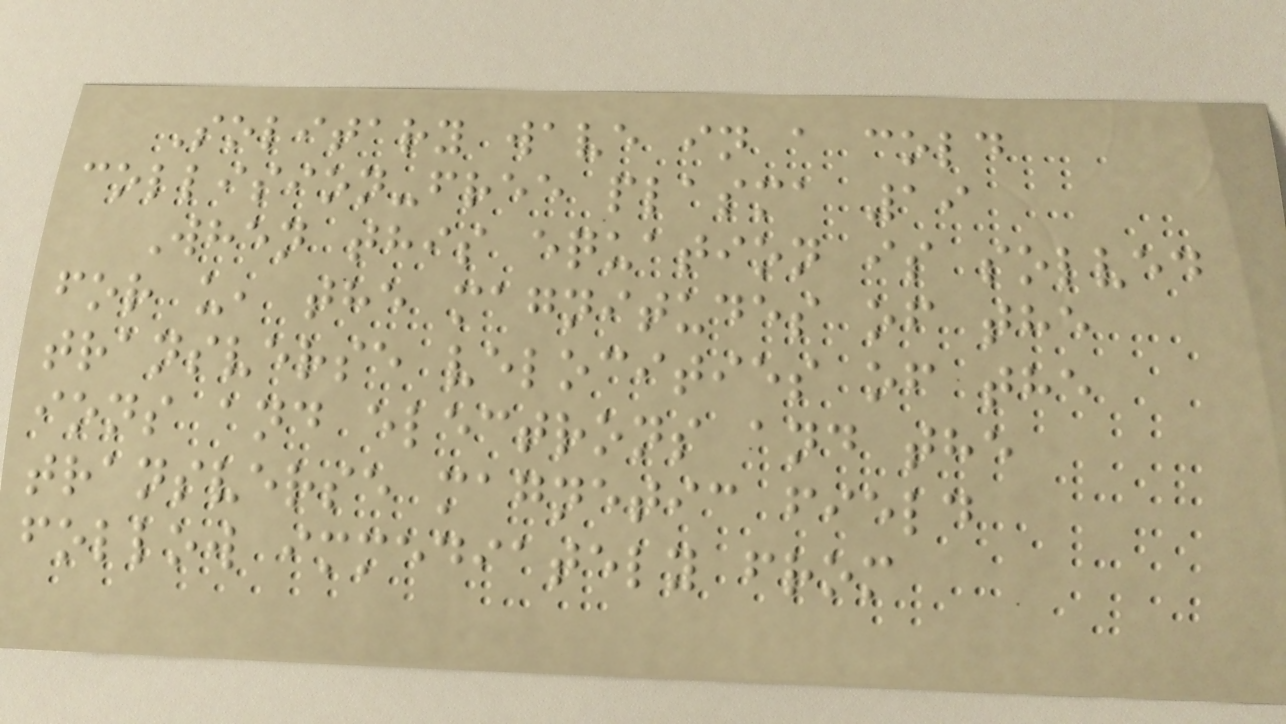Solitary wave in a cold
collision-free plasma 19
When this equation is solved
for u, the magnitudes of the
transverse velocities of the
ions and electrons and the
transverse magnetic field
follow immediately from
